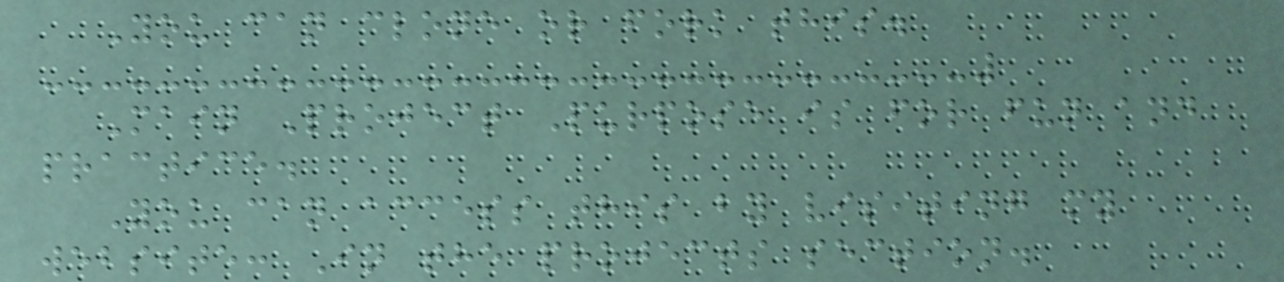You can clone or fork this.
Main Project Purpose is for fun and
practice.
You can access this by visiting my
website: In the projects section.
